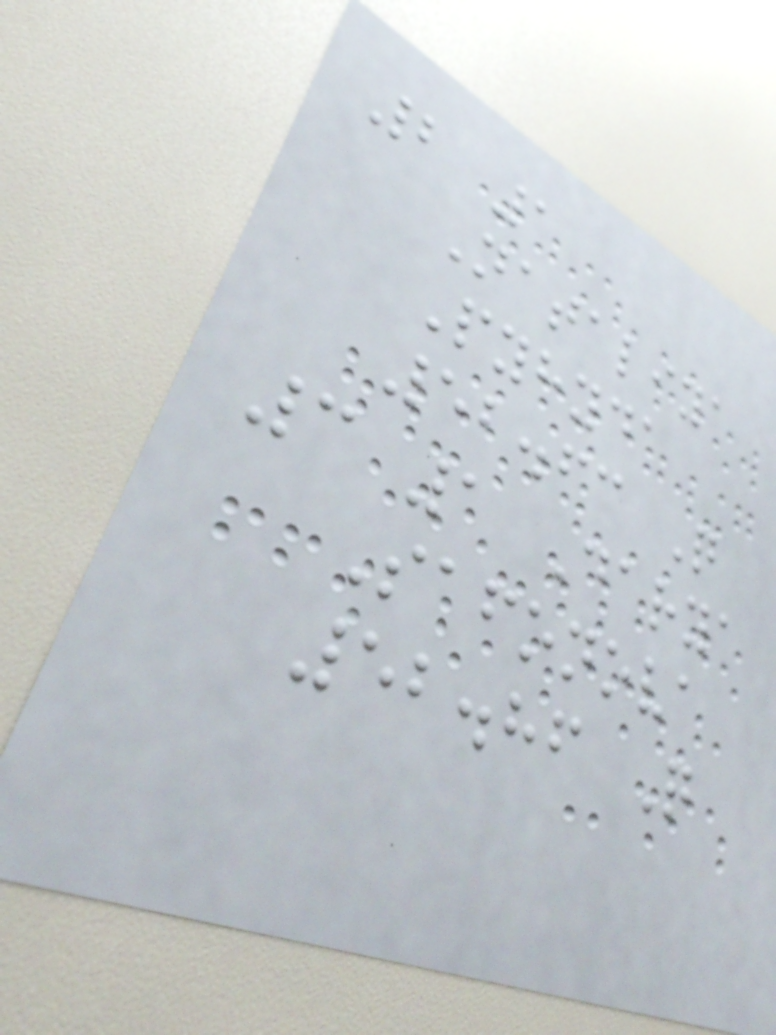2 1
Nataliya
Pyhyda
52.63 Q
3 1 Darya
Safonova
52.86 Q
